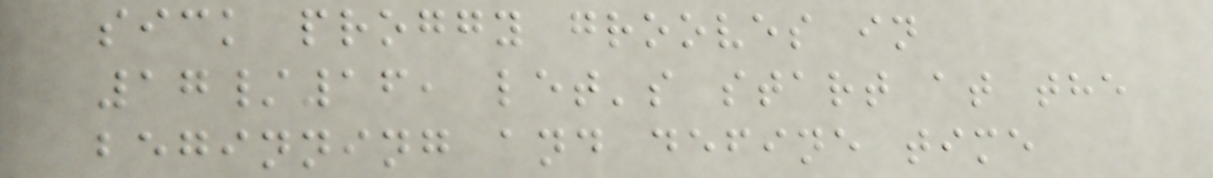sick proggy grooves in
17/16, let's start at the
beginning and define time
